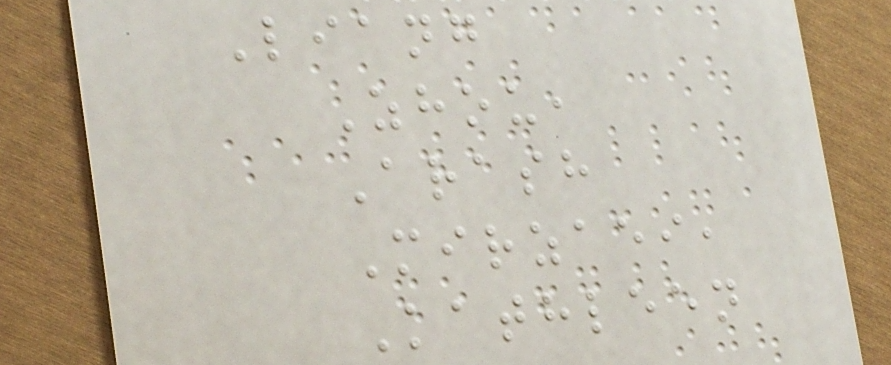Liang
Zhou,
Arash
Mirzaei,
Kathleen
